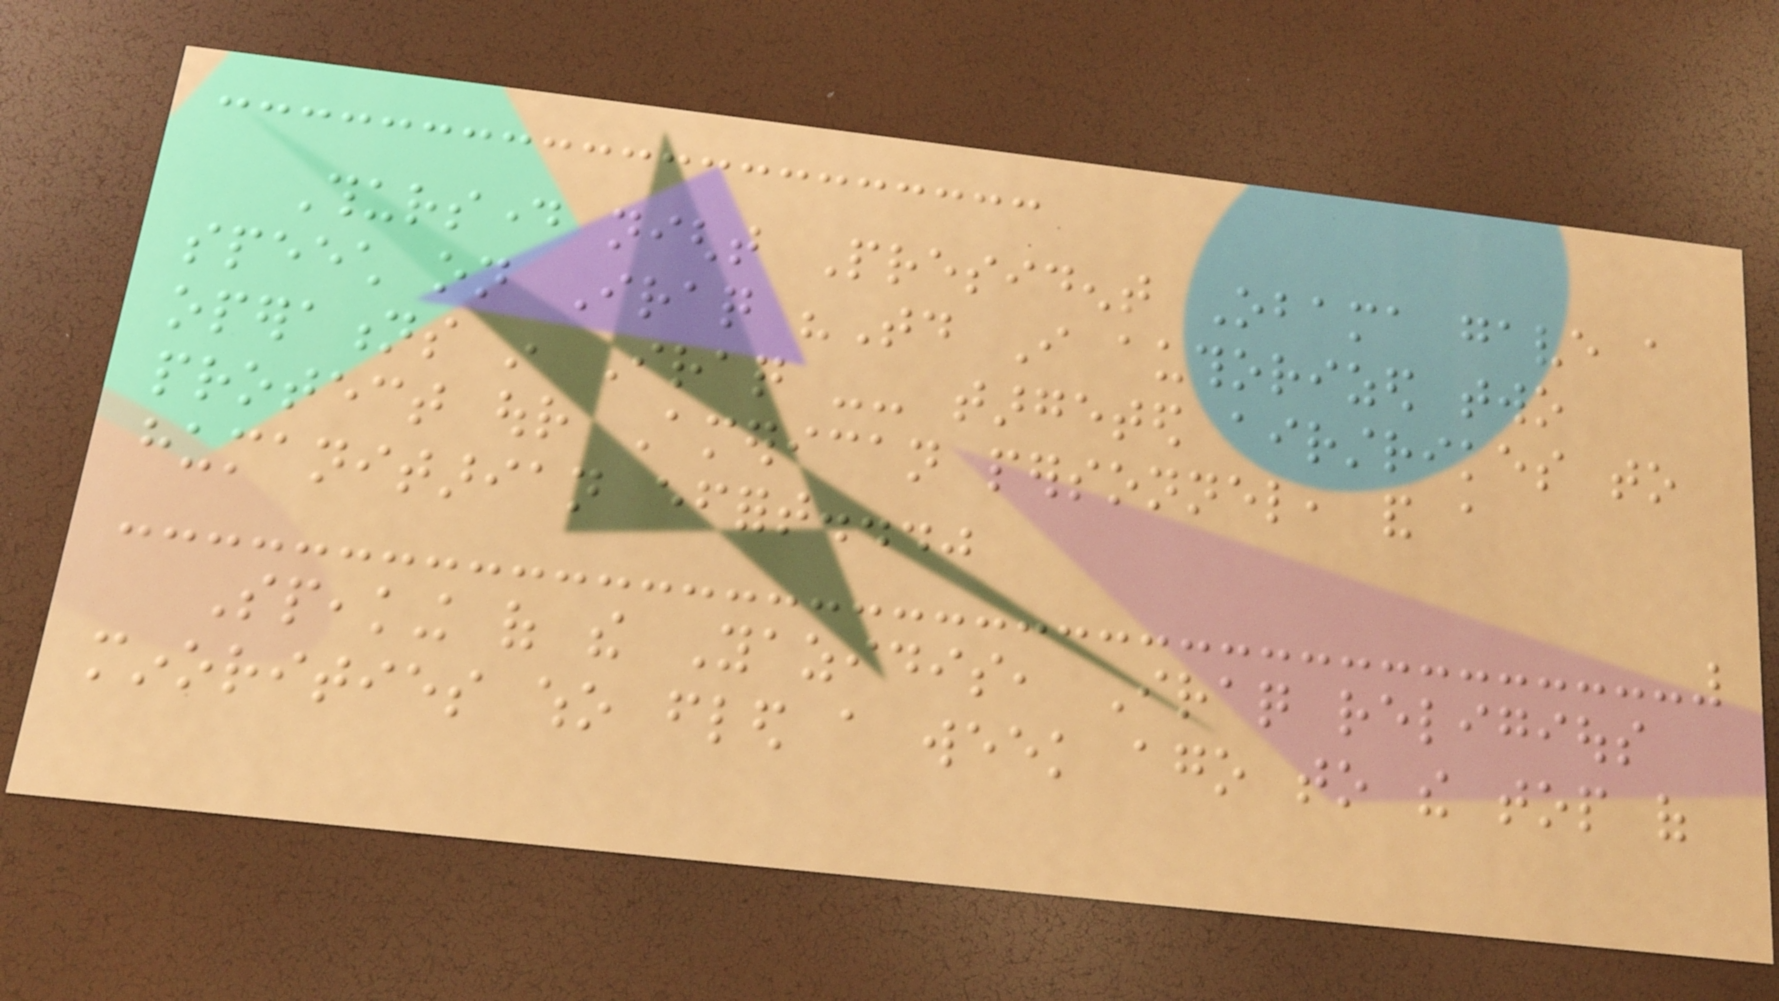Thursday night President Obama gave a
speech on Iraq "Today I authorized two
operations in Iraq -- targeted airstrikes to
protect our American personnel, and a
humanitarian effort..."
Speaking of the Yazidis, Iraq religious
minorities who fled a week ago to the top of
